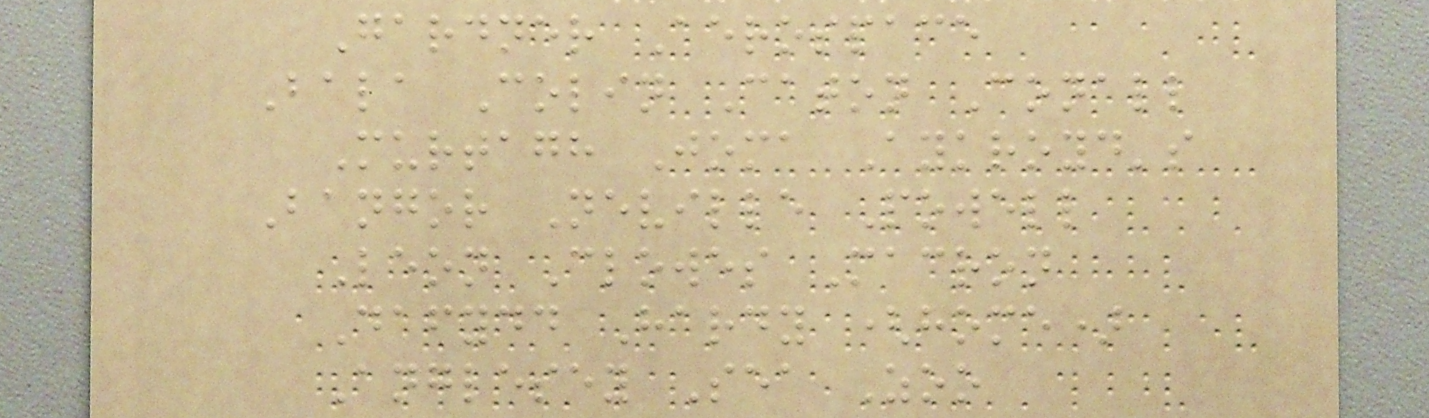Gardner Aerospace
Bala Colin Caton Conall
Murtagh Joma Aykroyd's
Bangor Neville Powell
Leon Clowes Macron
Dafydd Hardy (home)
Anglesey Sea Zoo
